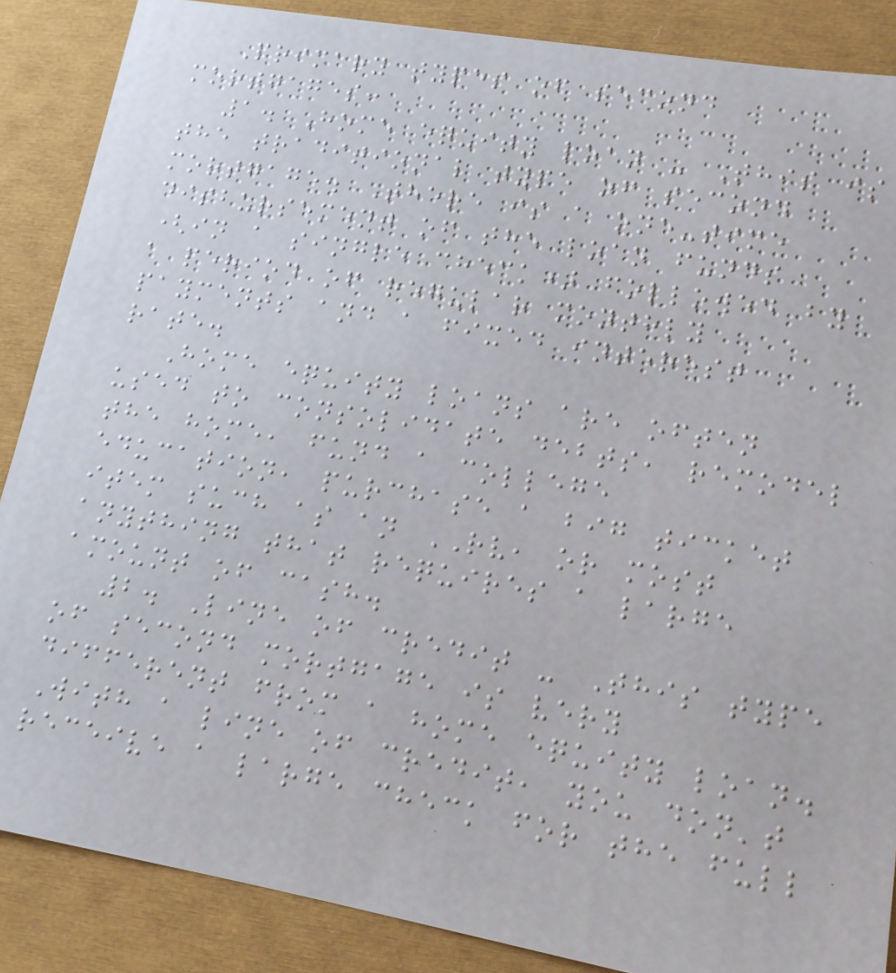Primary types of second
mortgages:
1. Home equity loan - This is
the traditional type of second
mortgage. There is a one-time
disbursement of the loan funds
(in a single check) followed by
a period of regular monthly
payments and a fixed interest
rate.
Home equity loans are often
used to consolidate debts, remodel
the home, fund a college
education, purchase a big ticket
item such as an RV, or most
anything that requires a large
amount of cash.
2. Line of credit - This type
of second mortgage is very
different from a home equity loan.
With a line of credit, you don't
receive a large check for the full
